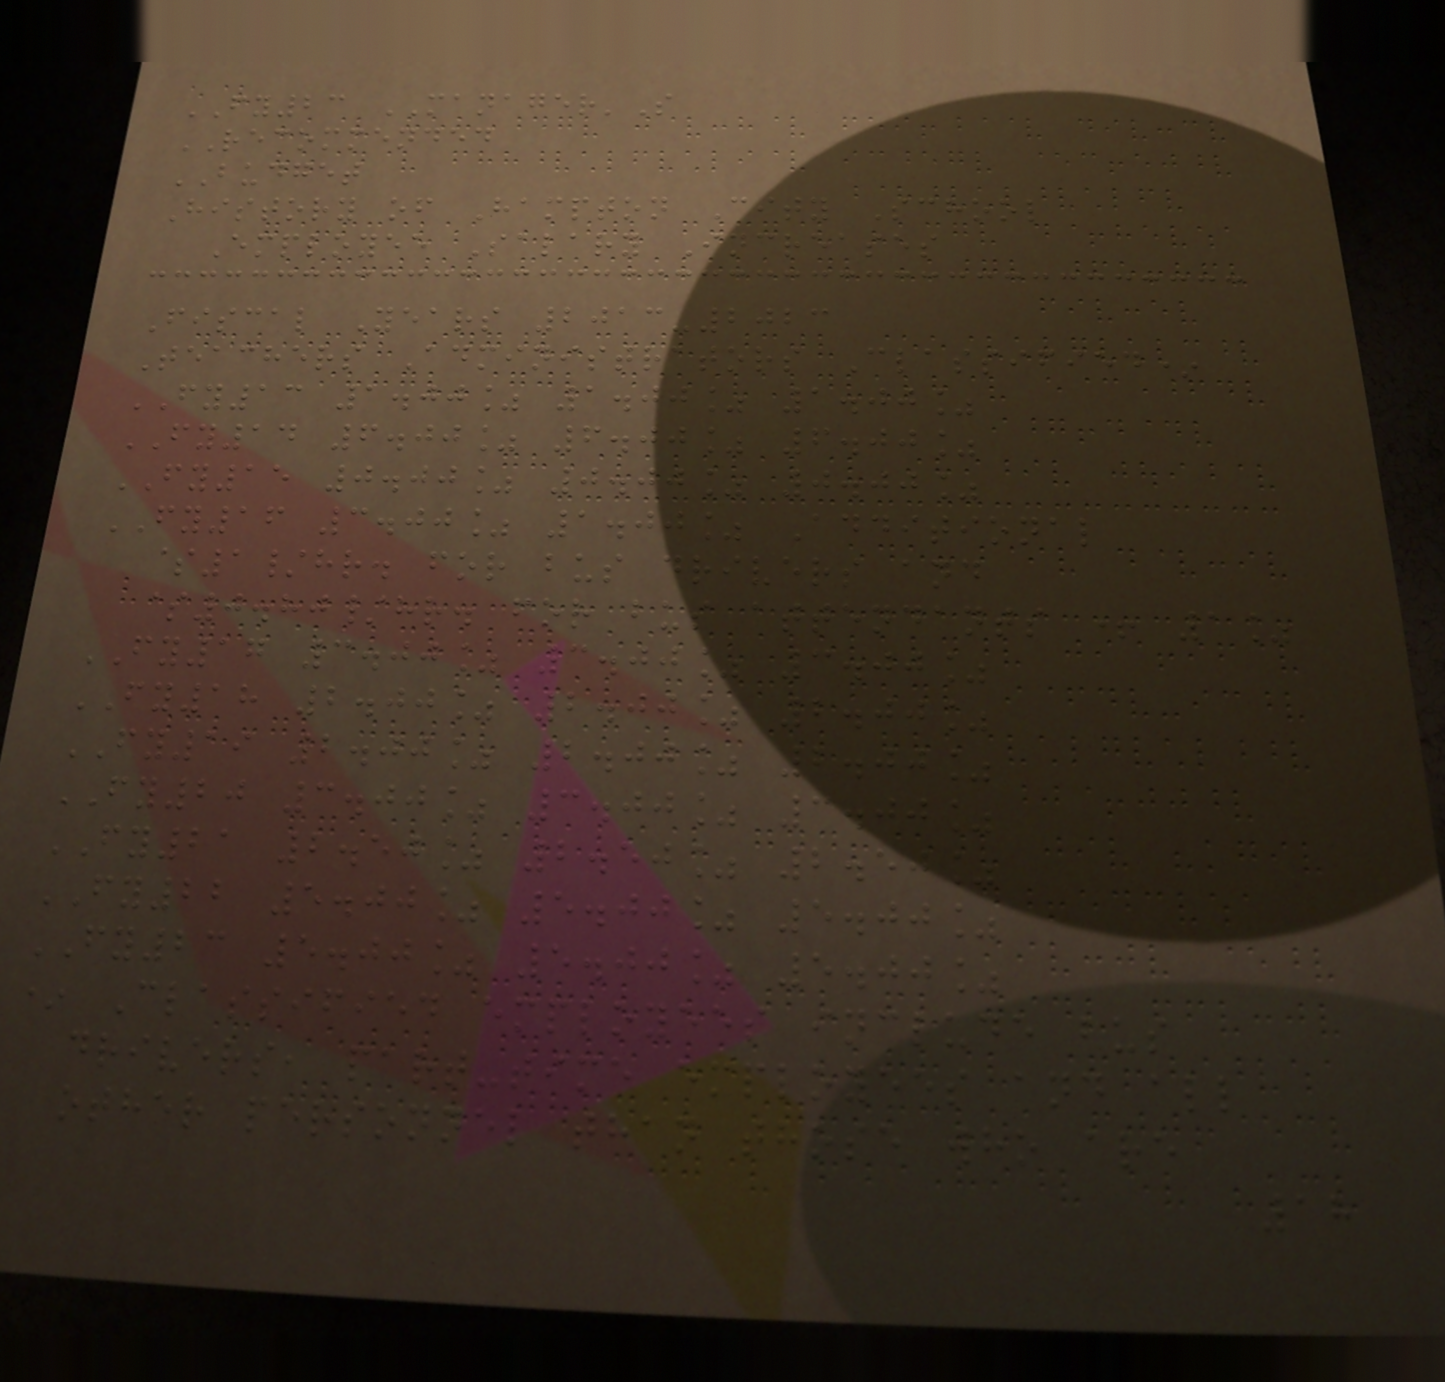FY23 MANAGER'S
RECOMMENDED
BUDGET
History of Hampton City School
Employee Salary Increases
Fiscal Years 2013-2023
Teachers Administrators Classified*
FY13 1.00% 1.00% 1.00%
FY14 6.00% 6.00% 6.00%
FY15 0.00% 0.00% 0.00%
FY16 3.00% 1.00% Additional
$1/hr. for bus drivers and
$0.80/hr. for bus attendants + 1%
FY17 3.00% 3.00% 3.00%
FY18 2.00% 2.00% 2.00%
FY19 2.00% 2.00% 2.00%
FY20 3.00% 3.00% 3.00%
FY21 2.50% 2.50% 2.50%
FY22 5.00% 5.00% 5.00%
FY23 5.00% 5.00% 5.00%
* Classified employees include bus
drivers, part-time employees and all
other personnel than those who are
18
